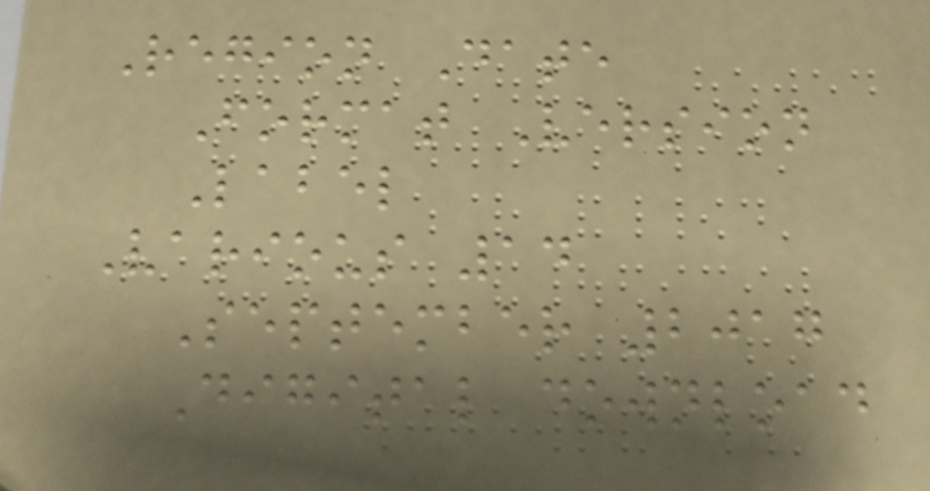Region Date
Format Version
Label
Various 14
September 2017
Digital download
